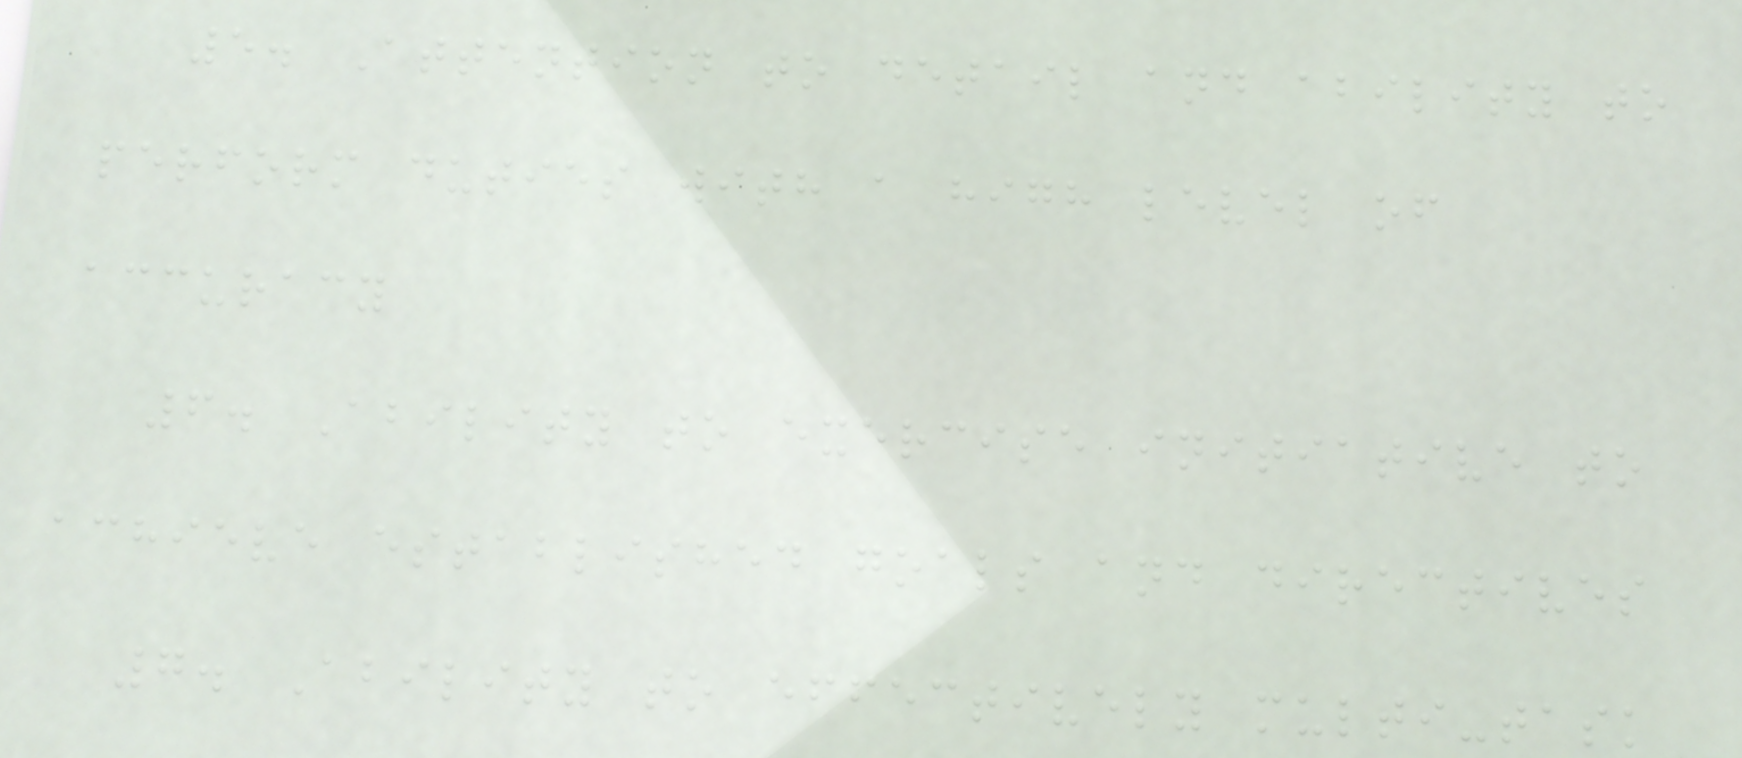5. Attention to detail and ability to
perform duties with a high level of
accuracy
6. Ability to exercise initiative to
achieve established goals and directives
7. Ability to effectively multi-task
